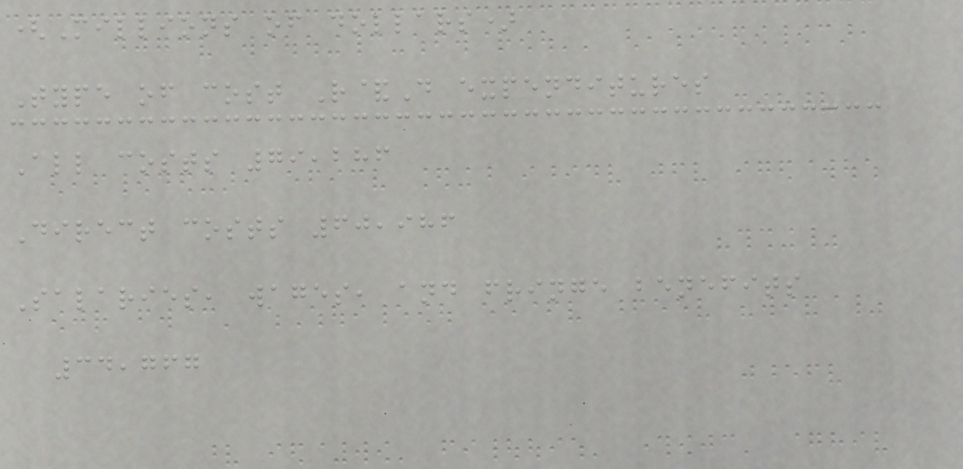(Millions of dollars)
Type of cost R&D expenditures
All costs 79,286
Direct costs 60,986
Salaries, wages, and fringe benefits
34,767
